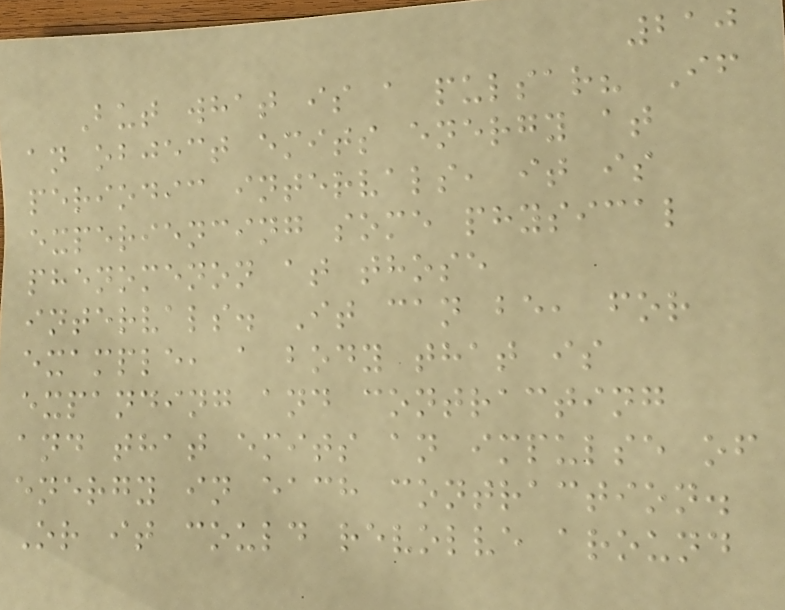210
But what is a pulsar? If
an object emits energy at
periodic intervals, it is
experiencing some physical
phenomenon at those
intervals. It can be, for
example, a body that is
expanding and contracting
and that emits an impulse of
energy in each contraction.
Or it could revolve around
